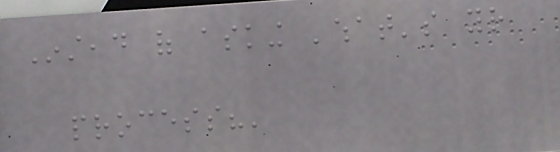Instead of asking 'what's your
process?'
